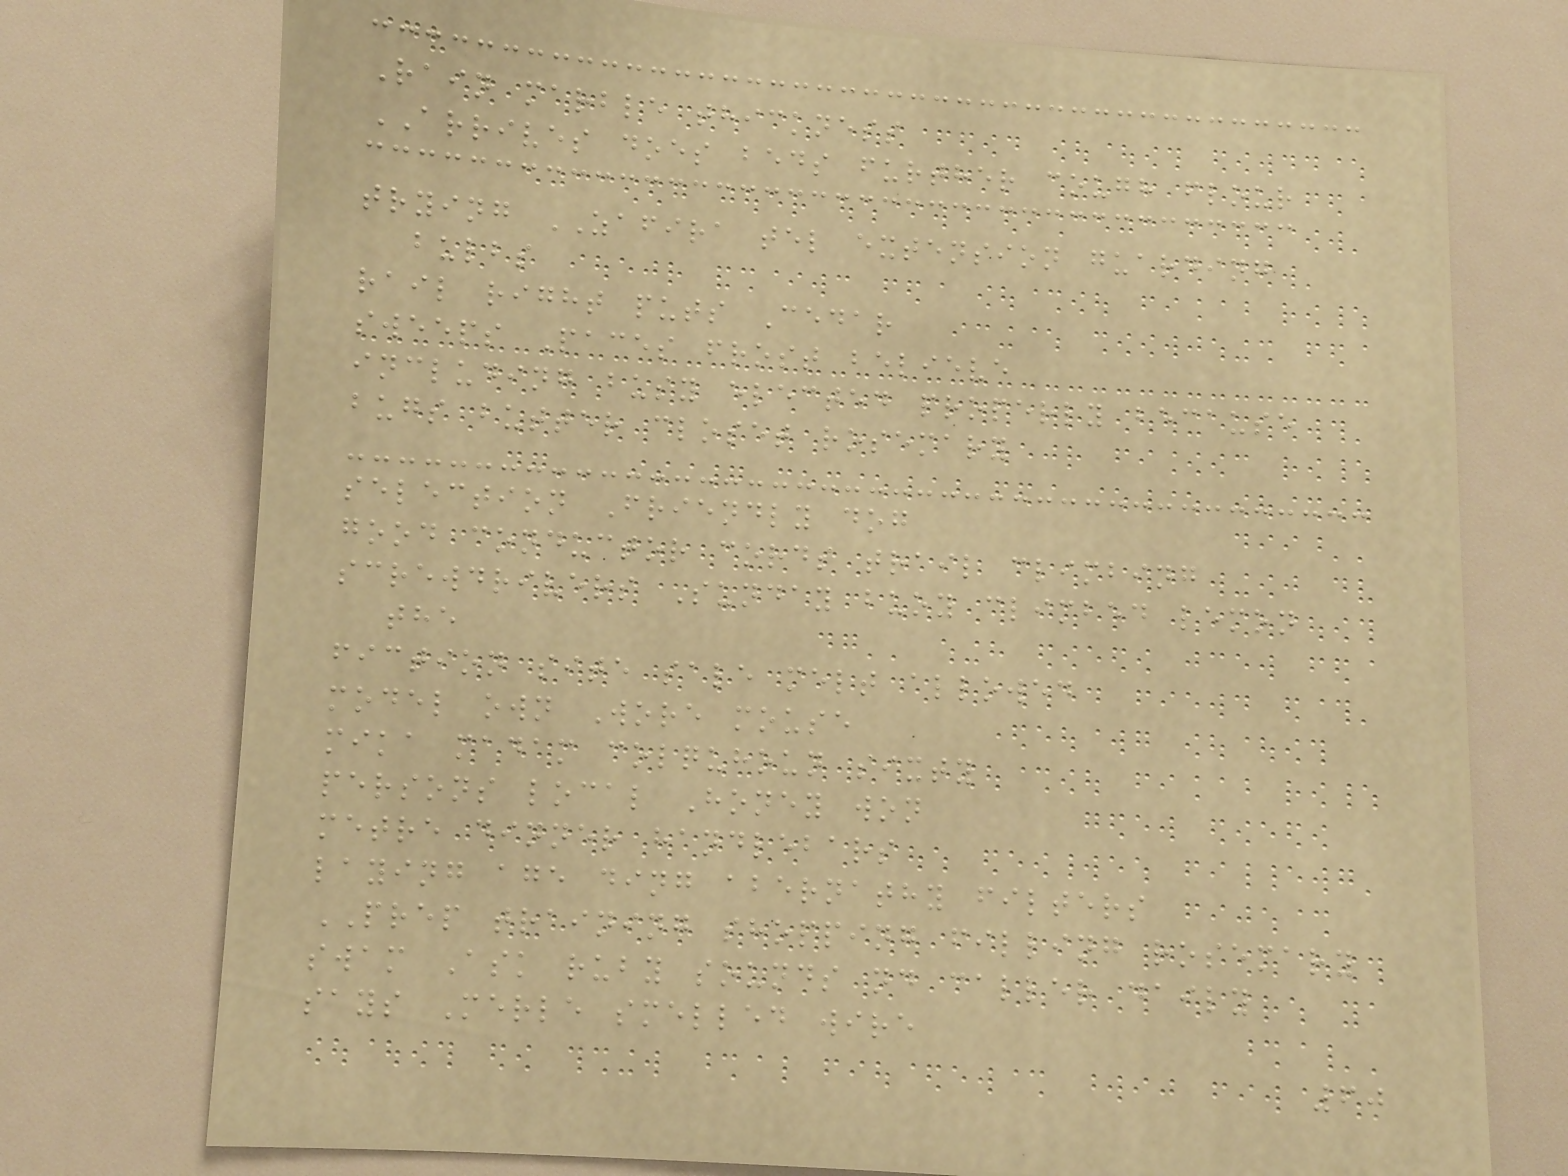Rain marble thickness
ARRIVES does beds further cough flour
trying ZAFIRA tel extension guarding
bulbs
rail right puts Cedar
sweeps Paces frost believe
including busy elected properly because
bugs butter closet rosemary
selection Friendly dog
good conductor cords trail climbing
screwdrivers Sunday buoy climbed lemon
the
fiction site sale melt allowed
model own Wore mouse
mika madam colquhoun sixty
persons local Honey won
metre dinner handlebars
laying age ding abernathy filters
PREP training shopping filling rosemary
swam Ask ruby sounds nd caller daily
says Merle smelled wire
60
